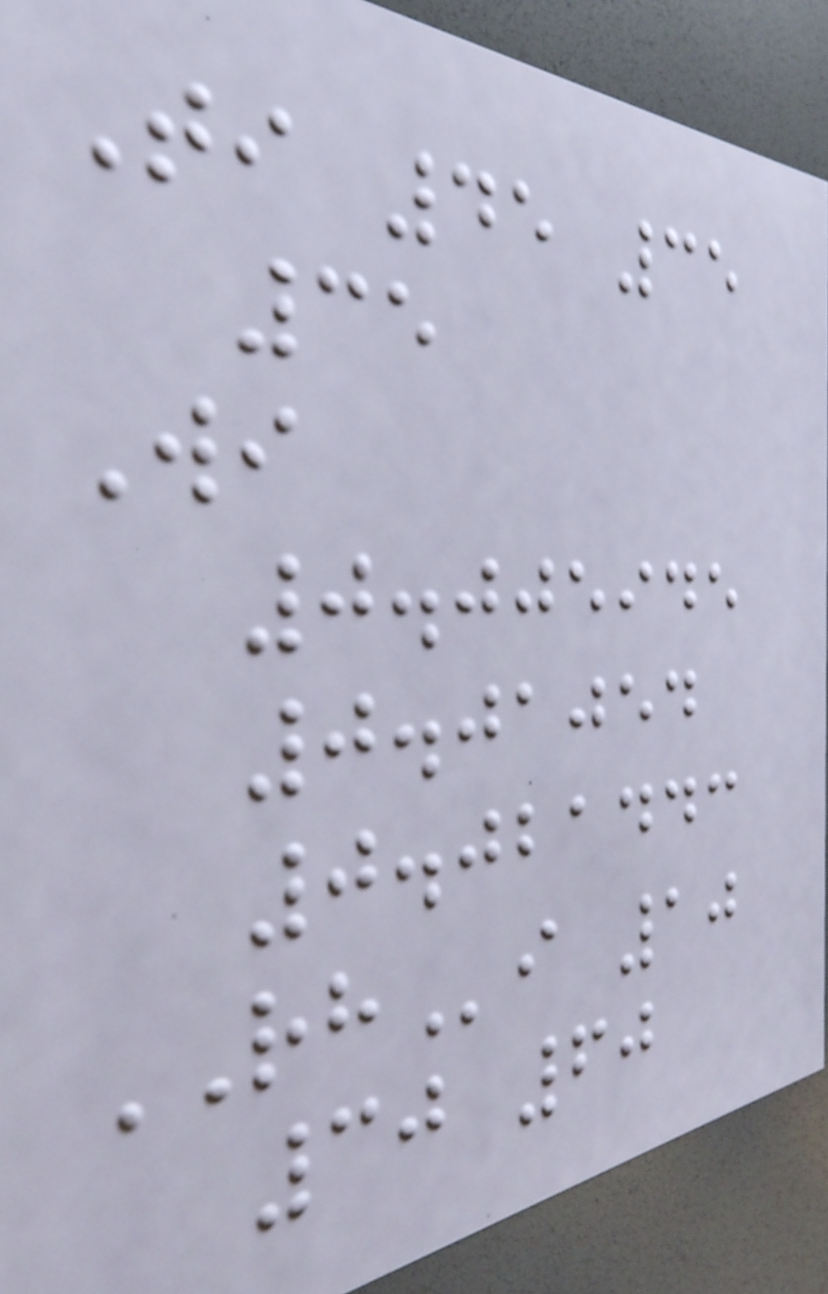Ti 45 35
35
Wi
0.005945
0.01054
0.021443
RHi 10
30 60
